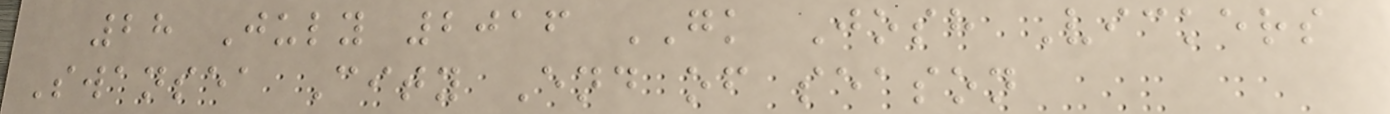28 July 2016 GK Josh Vickers
Swansea City End of season
